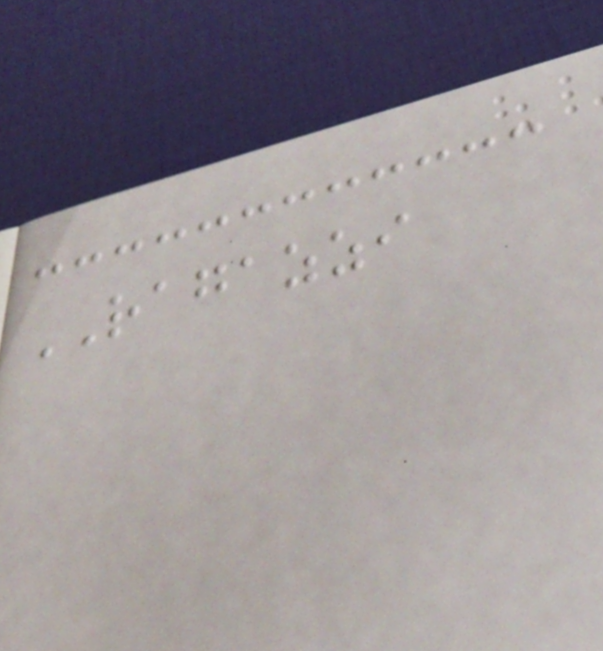RAGAZZI
